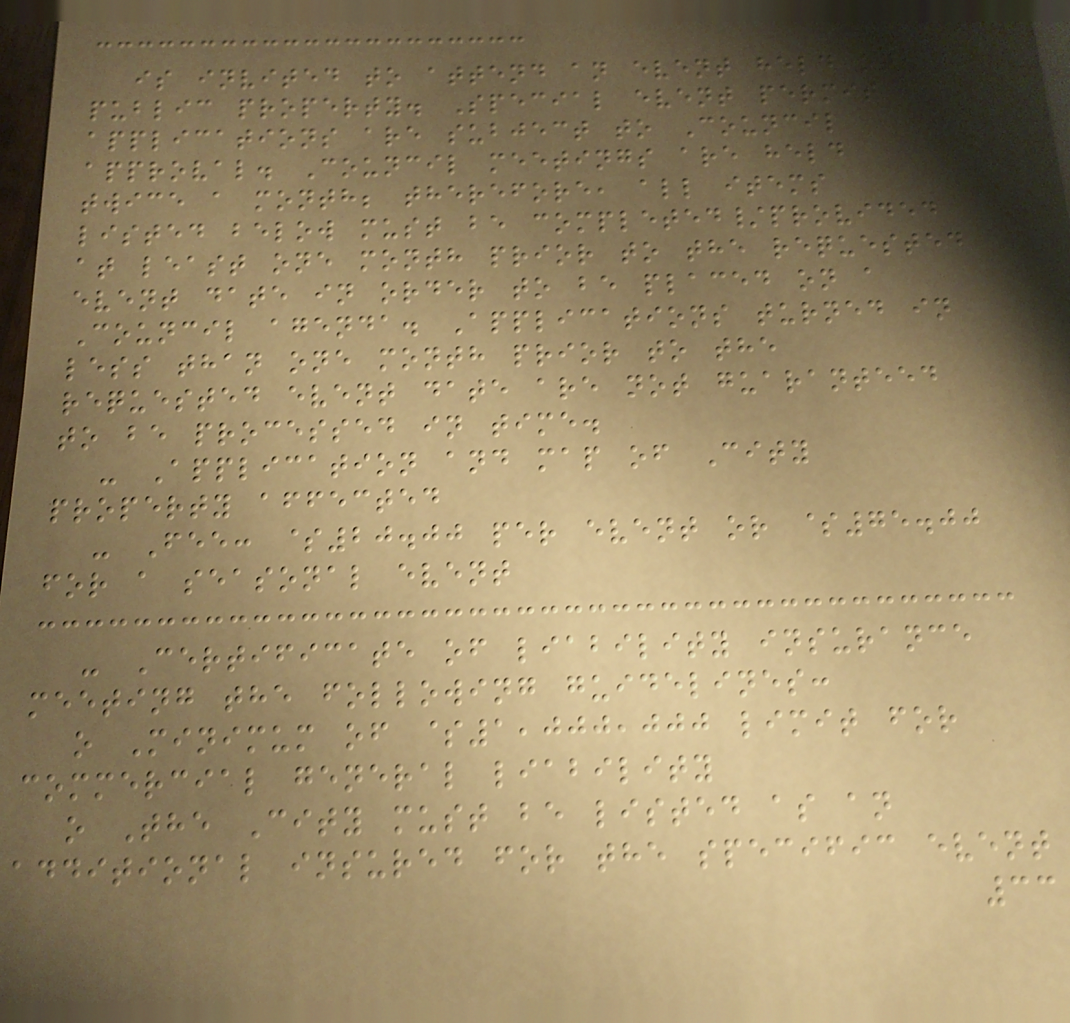is invited to attend an event held on
public property. Special event permit
applications are subject to Council
approval. Council meetings are held
twice a month; therefore, all items
listed below must be completed/provided
at least one month prior to the requested
event date in order to be placed on a
Council agenda. Applications turned in
less than one month prior to the
requested event date are not guaranteed
to be processed in time.
- Application and map of City
property affected
- Fee: $20.00 per event or $75.00
for a seasonal event
- Certificate of liability insurance
meeting the following guidelines:
o Minimum of $1,000,000 limit for
commercial general liability
o The City must be listed as an
additional insured for the specific event
33
